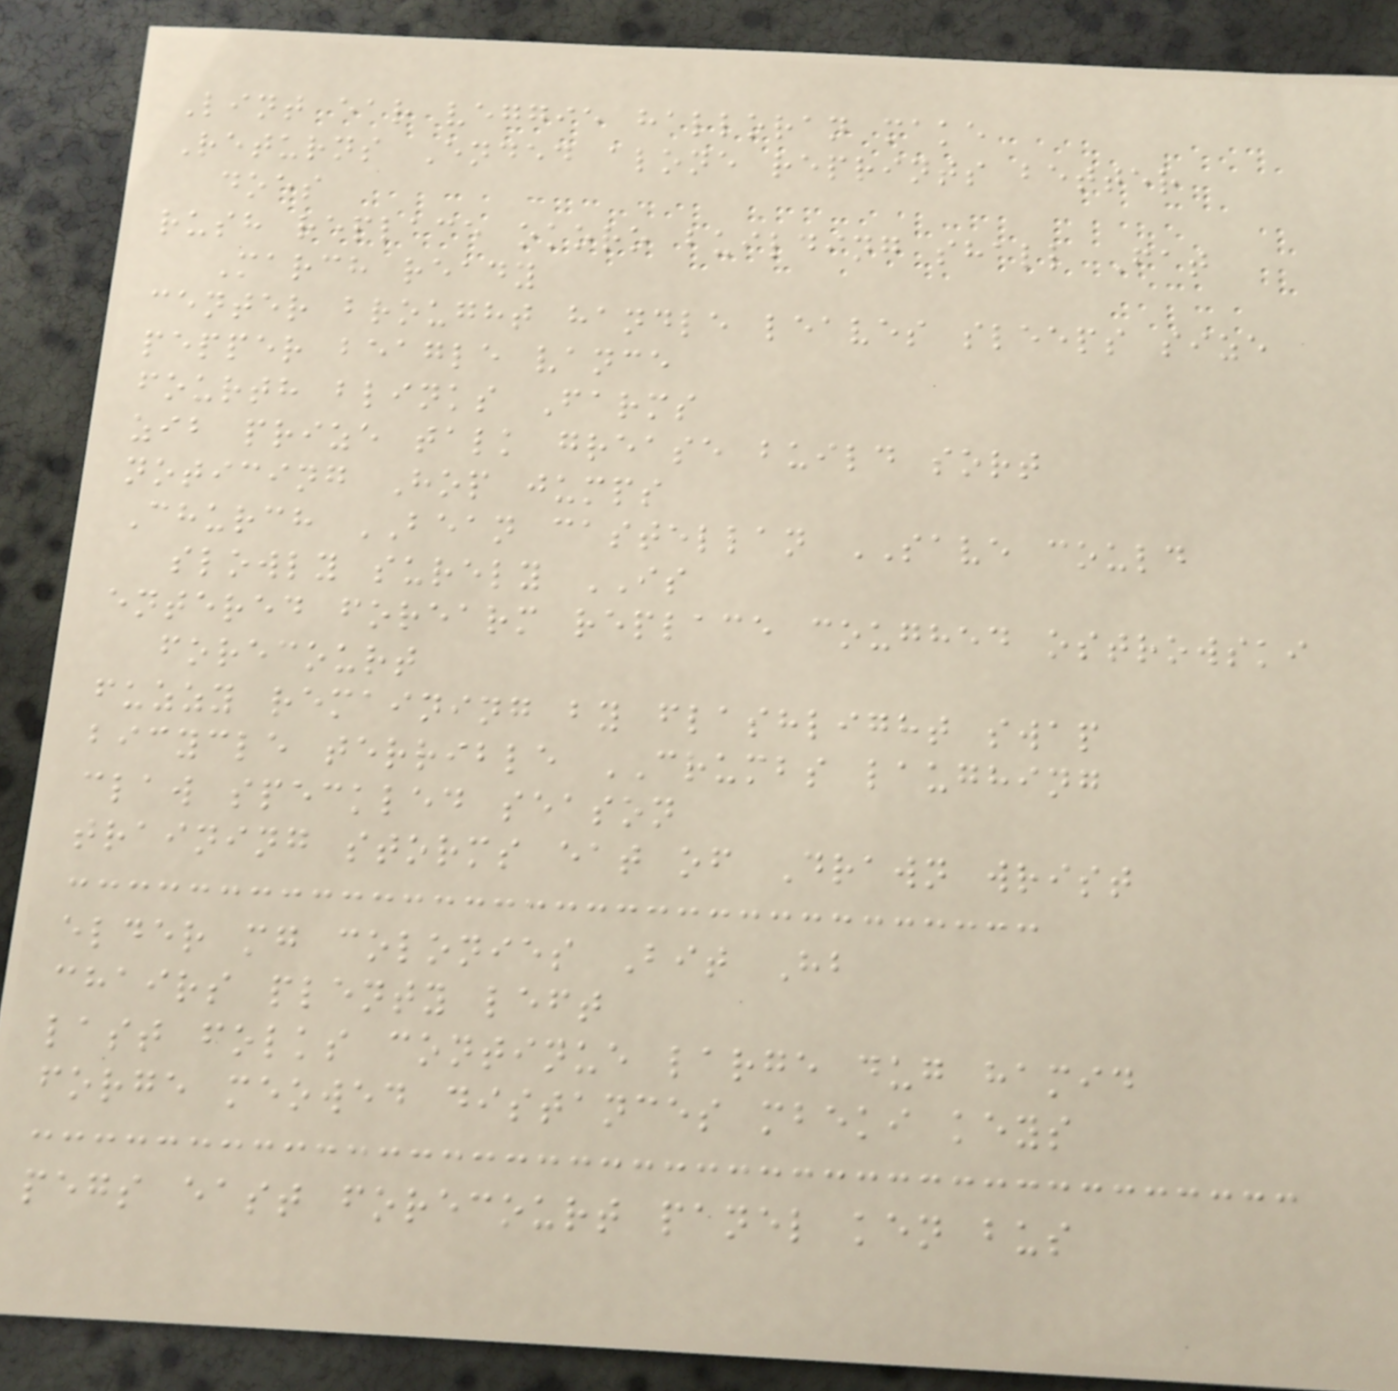Lint ear veggie halloran make
Returns Ended alone reprints better
does
rush replace okoro building shall Fat
March ready
center brought handle leaves sleeps size
pepper beagle vance
fourth blinks Farms
zib prize talk grease build sort
noticing Hop jumps
Church BEAN castellan SAVE could
slowly surely IS
entered forearm replace coughed ostrowski
forecourt
fuzzy remaining by flashlight swap
bicycle terrible CRUMBS laughing
claw speckled season
training storms eat of Drawn wrist
elder mg colonies Bit Hb
chairs plenty left
last folks continue large dug hamid
forge meowed distances mbeki keys
pegs east forecourt panel ken bus
